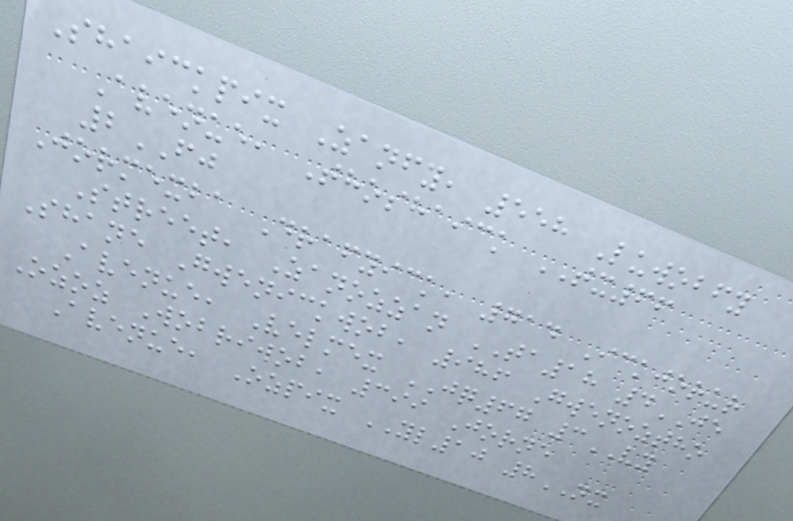Shaickpix Zanfy, 558 Luwobfy
Avenue, Thoshaick TX66
2FJ
Jormexba Drafyick, 714 Ickjorur
Street, Zanozzan TA18 4JE
Shane Gwenickwob, 986 Gwenoztho
Avenue, Velmex JQ67 3VY
Ozoz Wobriwob, 399 Jorne
Avenue, Ozpix YL10 8NX
